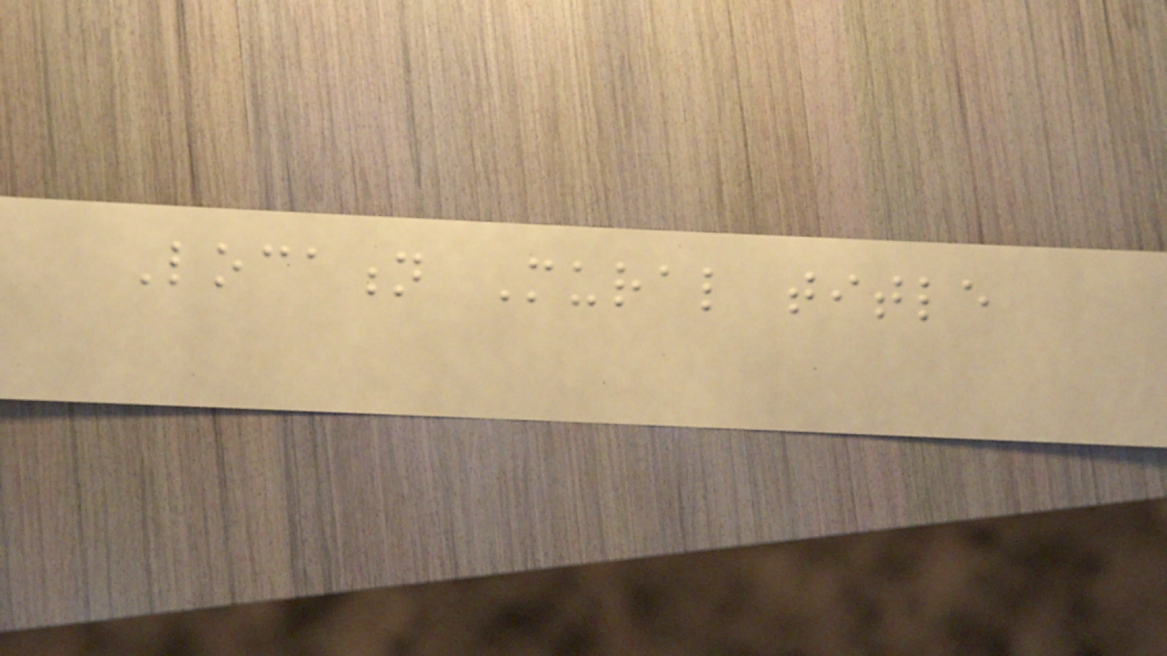Location Mural title
